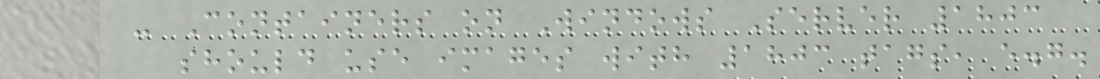- Containers on Windows Server 1803
should use images with 1803 tags, e.g.
